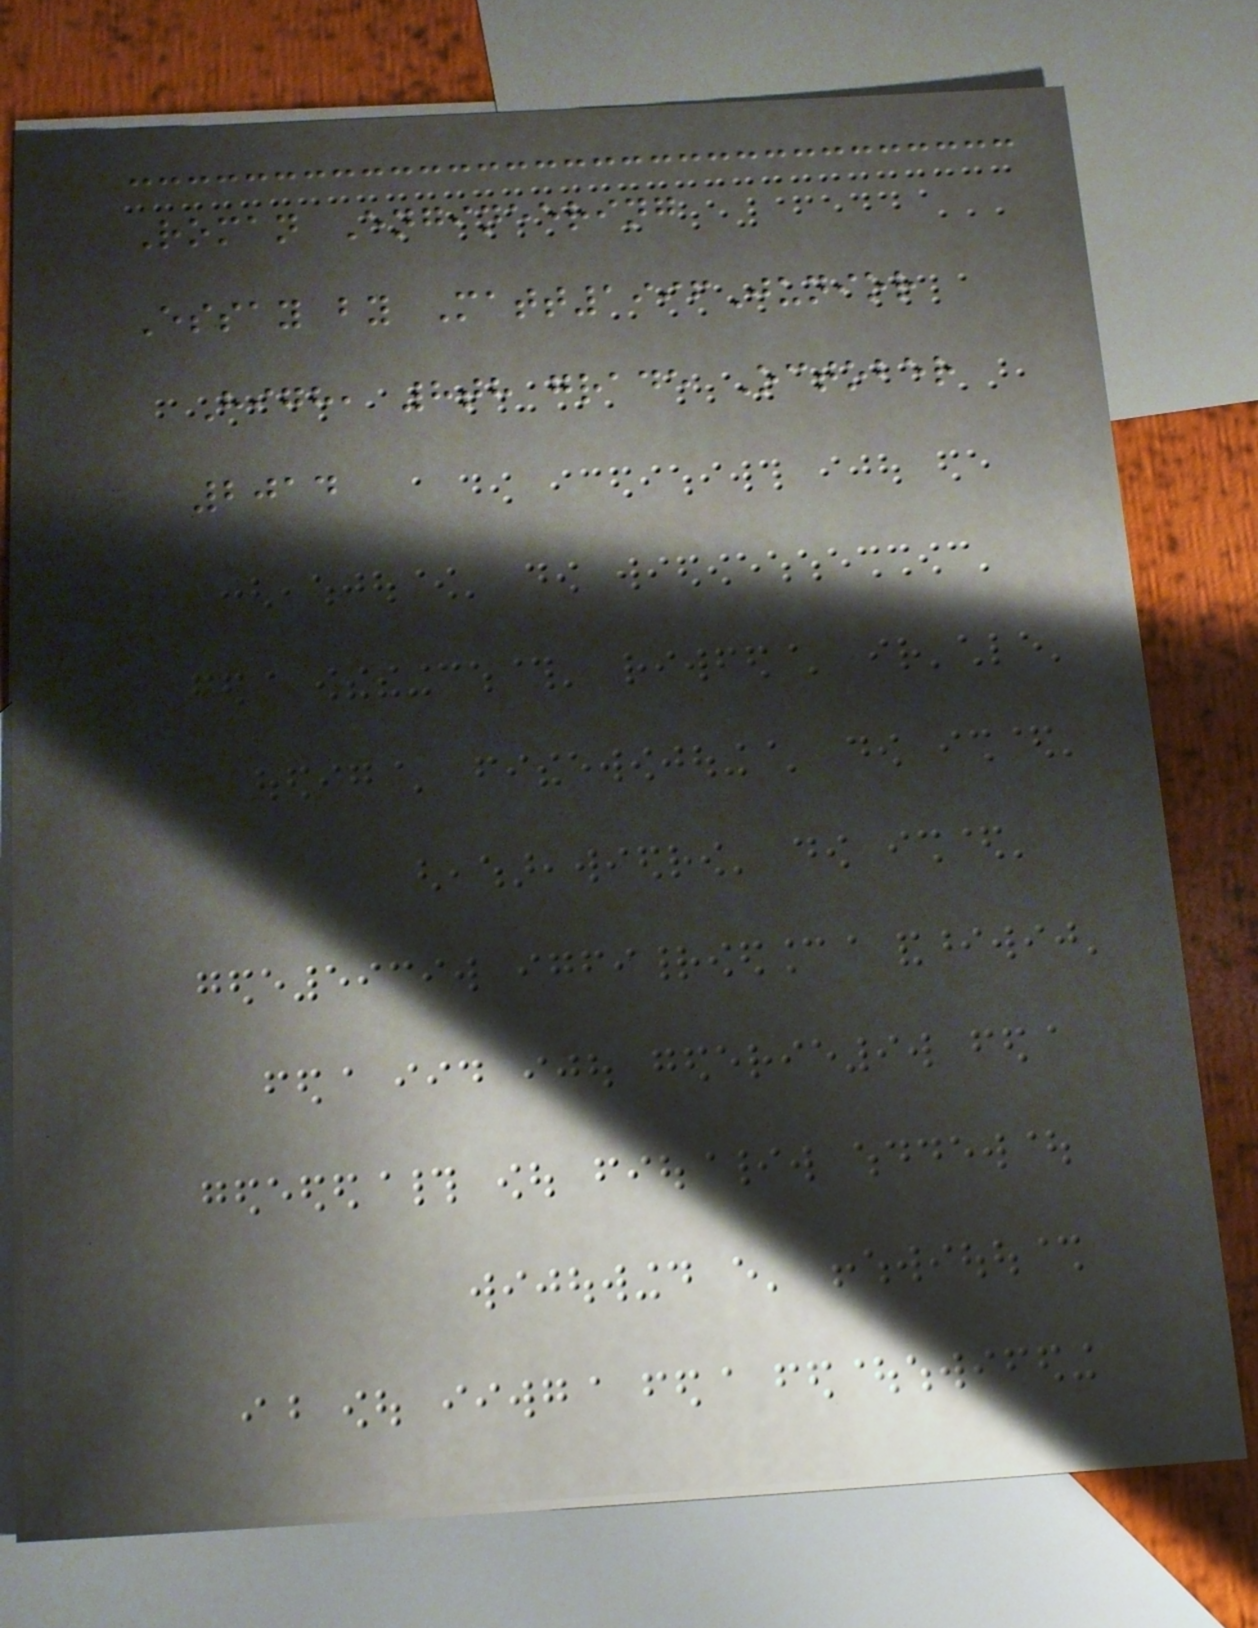Roman Engineering
Essay by Matt1996Junior
High, 8th grade October
2014
